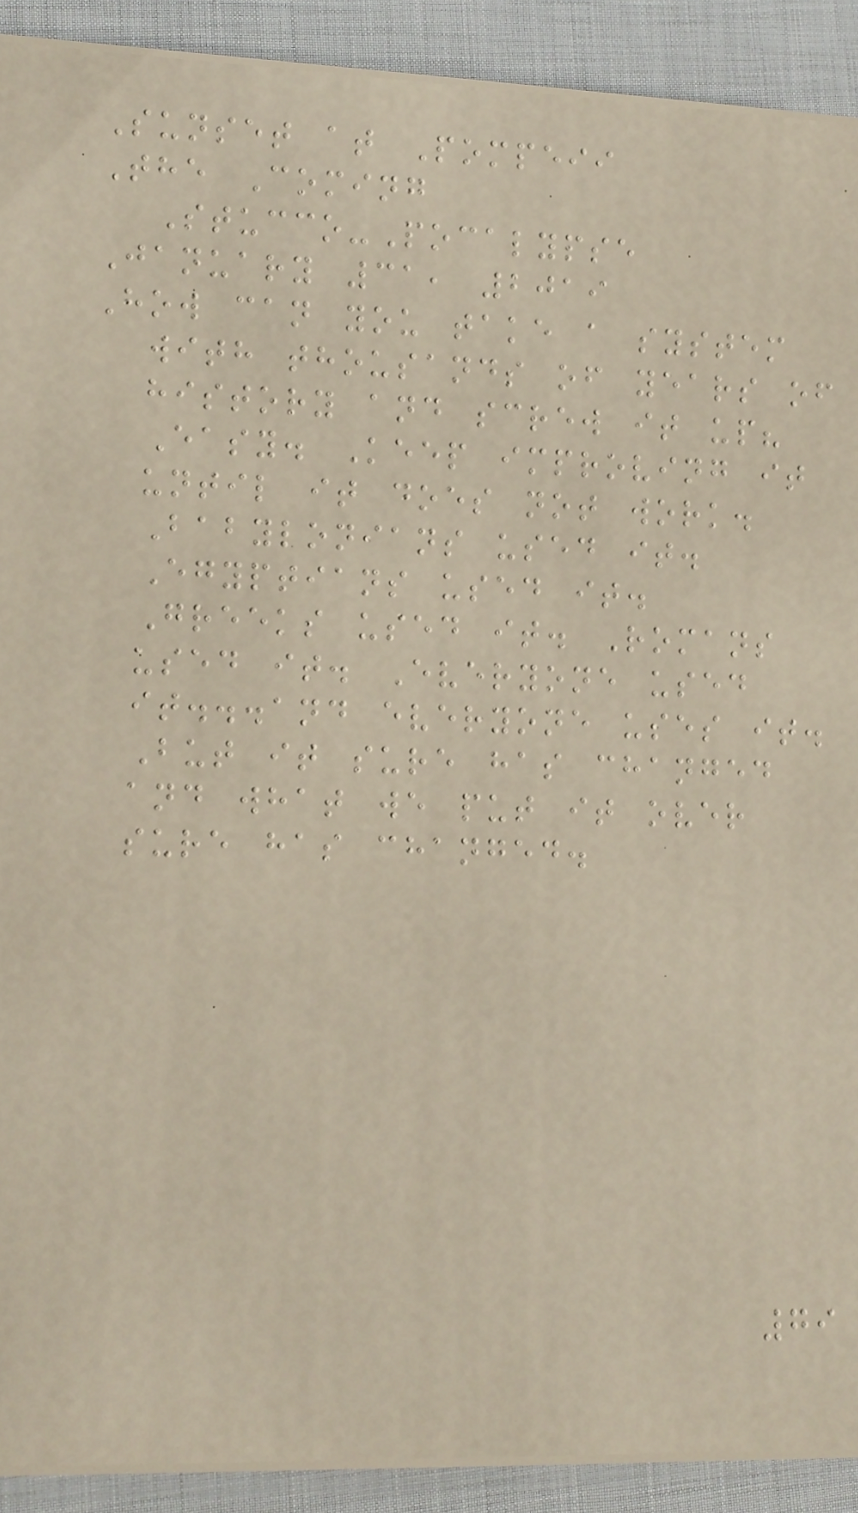Sunset at Pompeii
The Coming
Stucco-Pocalypse
January 31, 2019
How can you take a system
with thousands of years of
history and screw it up?
Easy. Keep improving it
until it does not work.
Babylonians used it.
Egyptians used it.
Greeks used it. Romans
used it. Everyone used
it...and everyone uses it.
But it sure has changed
and what we put it over
sure has changed.
79
